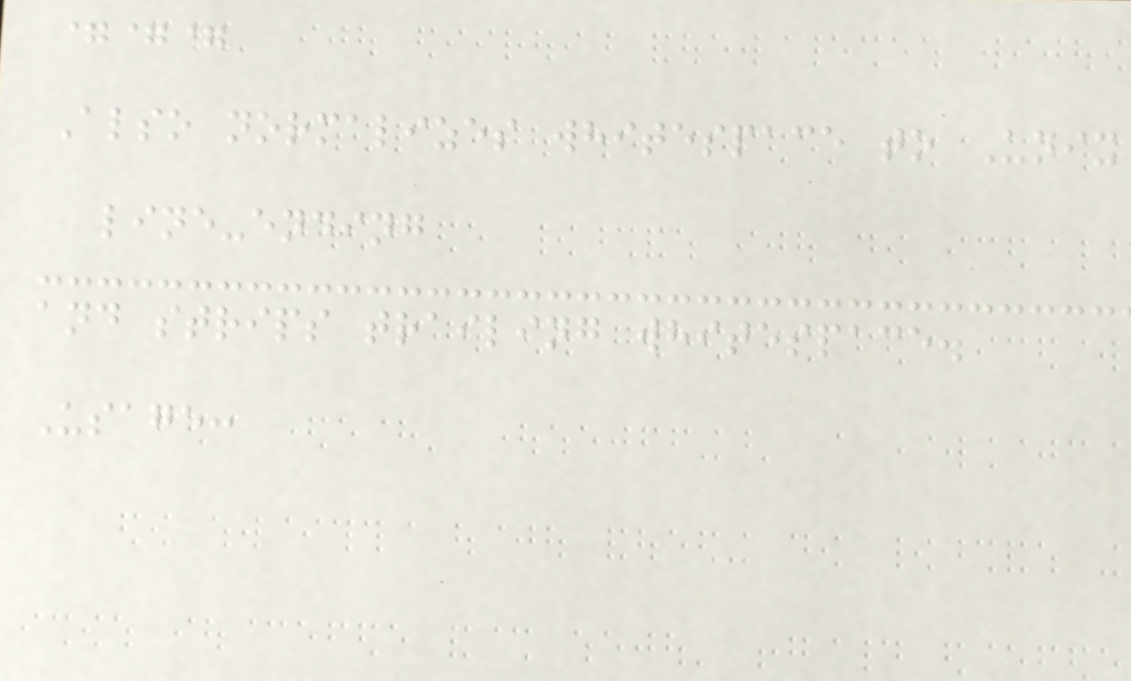===
Also normalizes whitespace to Unix
line-ending
and strips trailing whitespace.
Usage:
